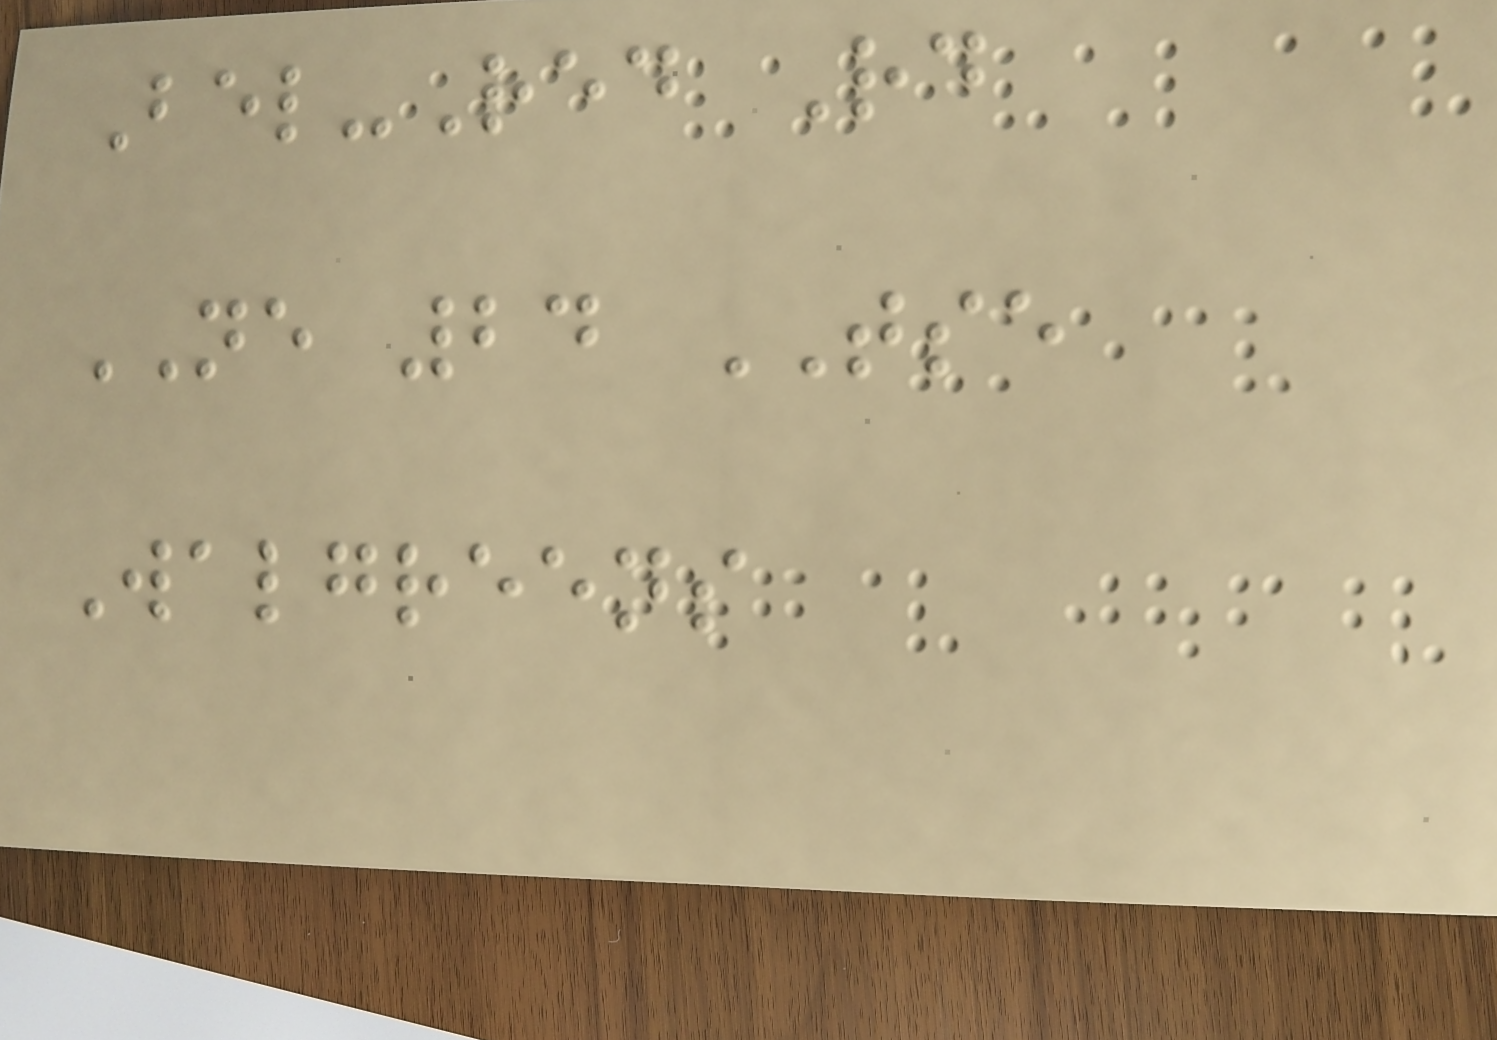Bel-Red Rd
NE 24 TSE
Walgreens
